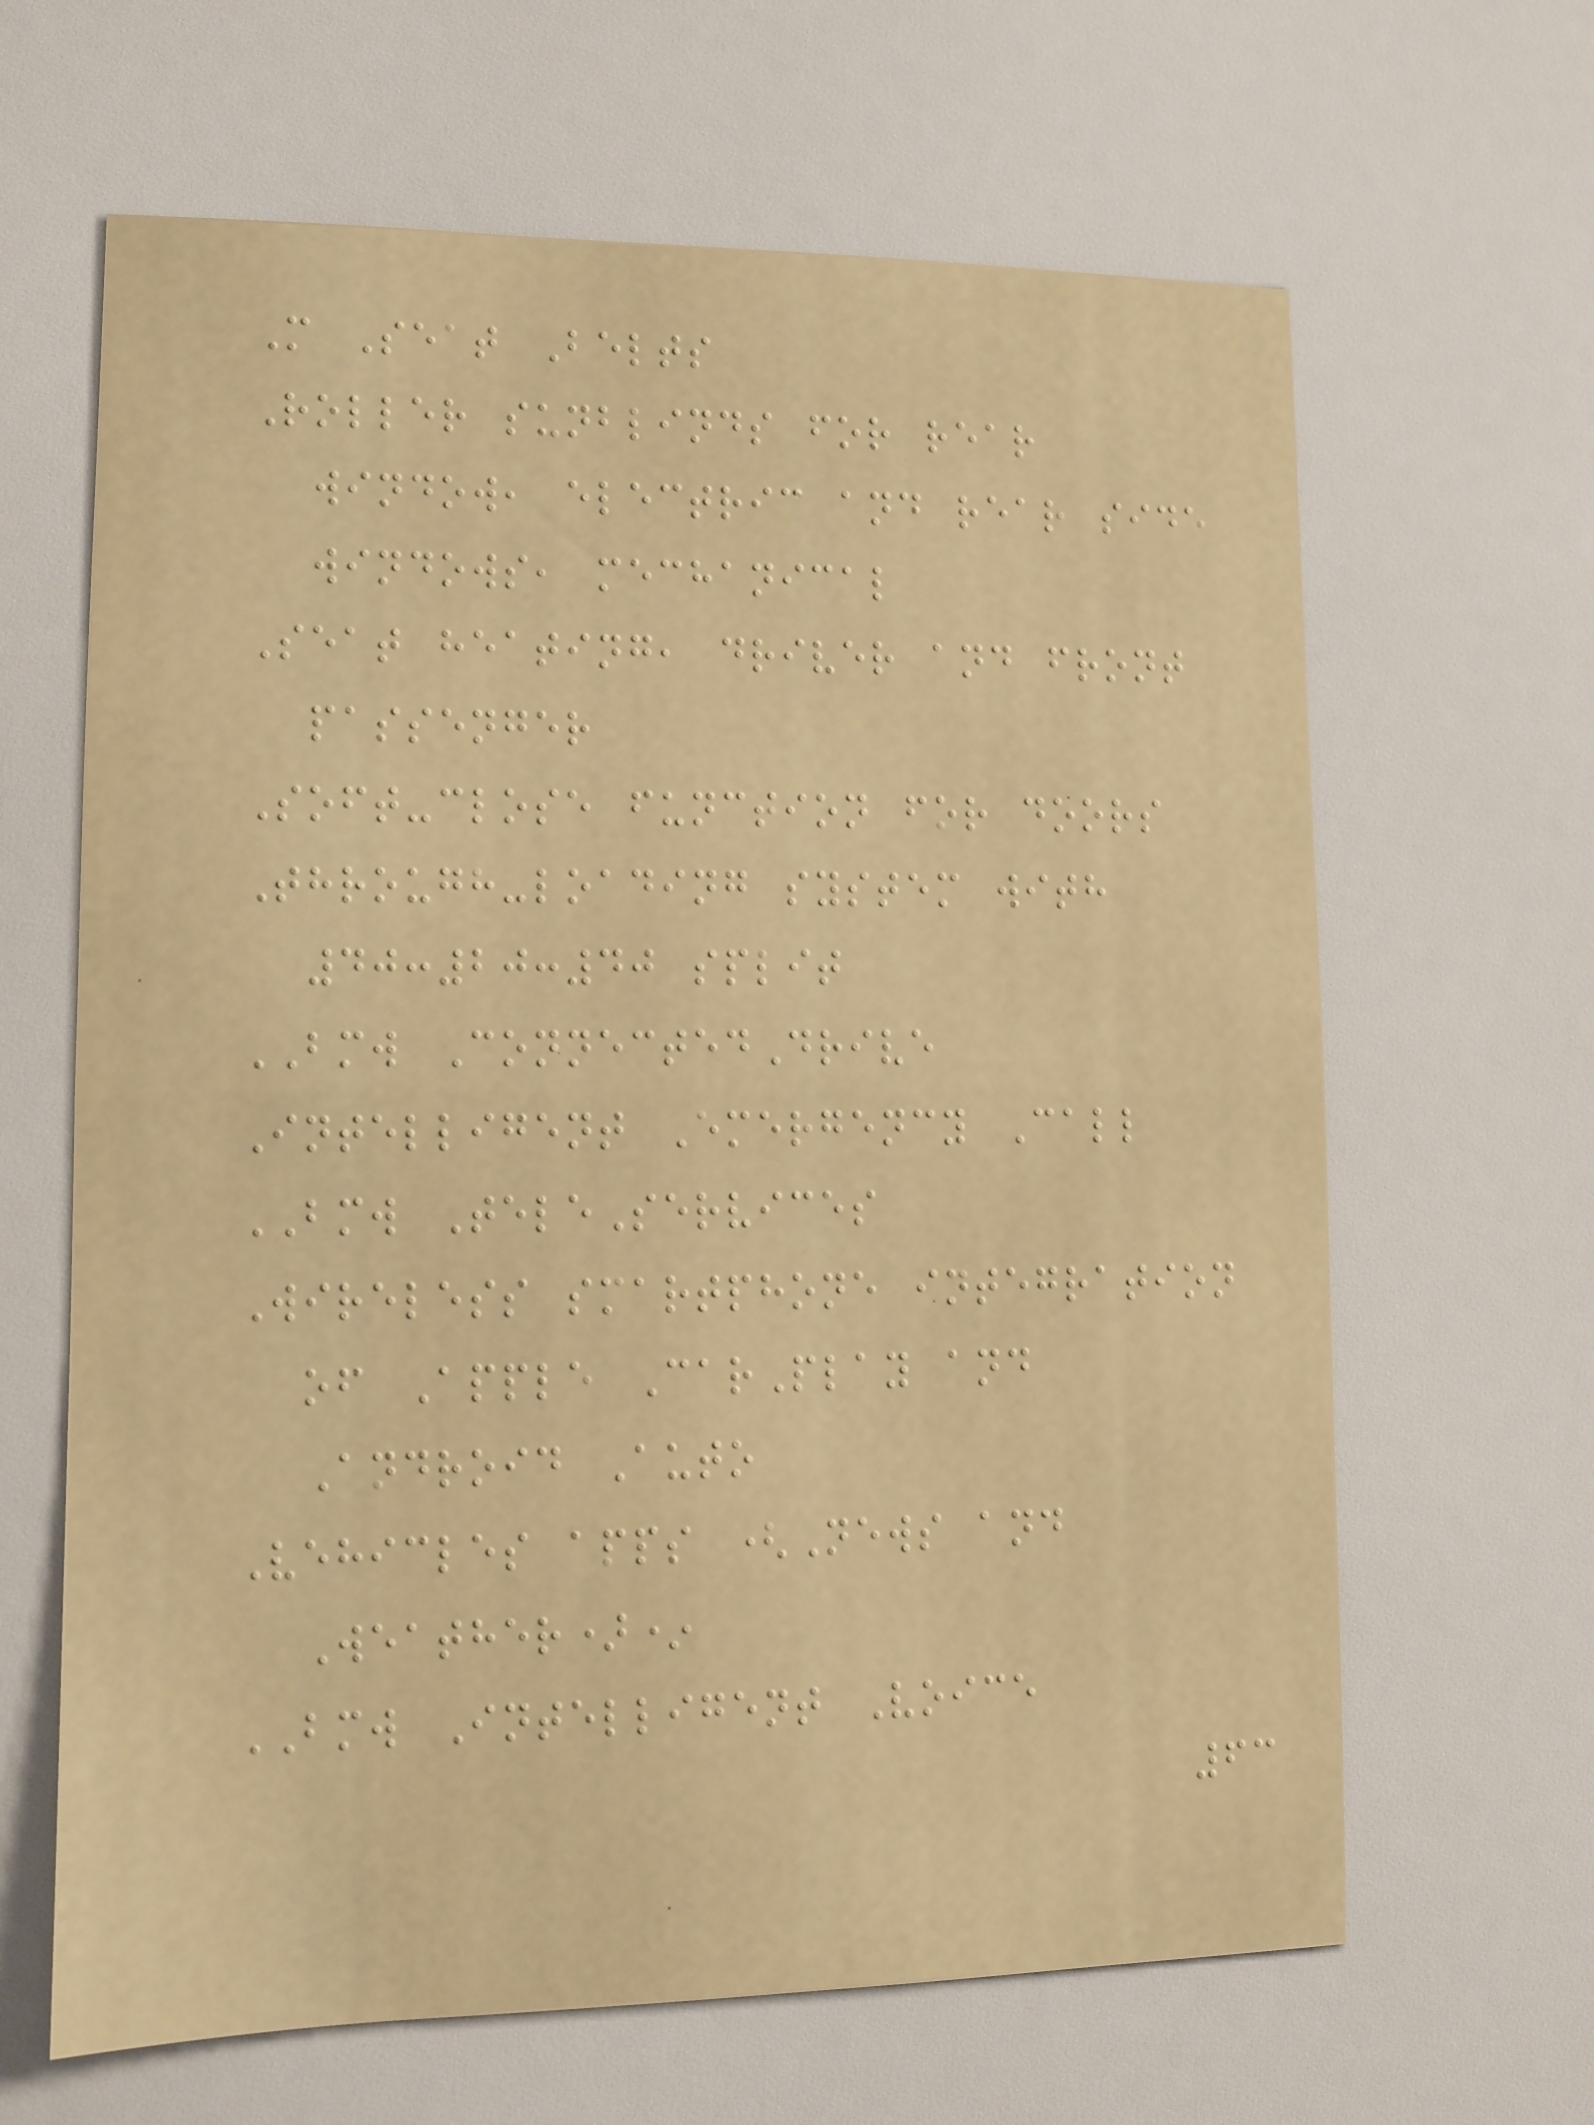M Seat Belts
Roller sunblinds for rear
window, electric and rear side
windows, mechanical
Seat heating, driver and front
passenger
Soft-close function for doors
Through-loading system with
40:20:40 split
BMW ConnectedDrive
Intelligent Emergency Call
BMW TeleServices
Wireless smartphone integration
of Apple CarPlay and
Android Auto
Vehicles apps (News and
Weather)*
BMW Intelligent Voice
63
